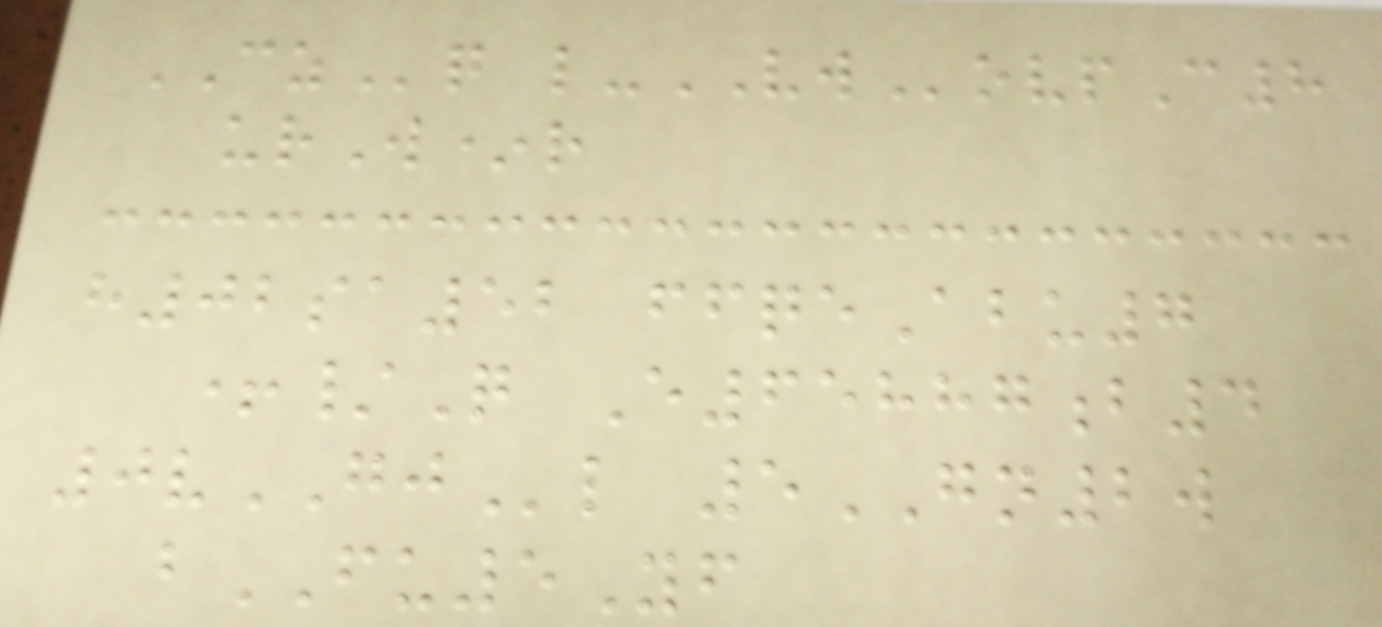CZq l-VWovpC8
urW*r
h02sa52 ffqeAbu7
+/Q E65887b4
0vGJl 5GN2w
bFU5Yf
